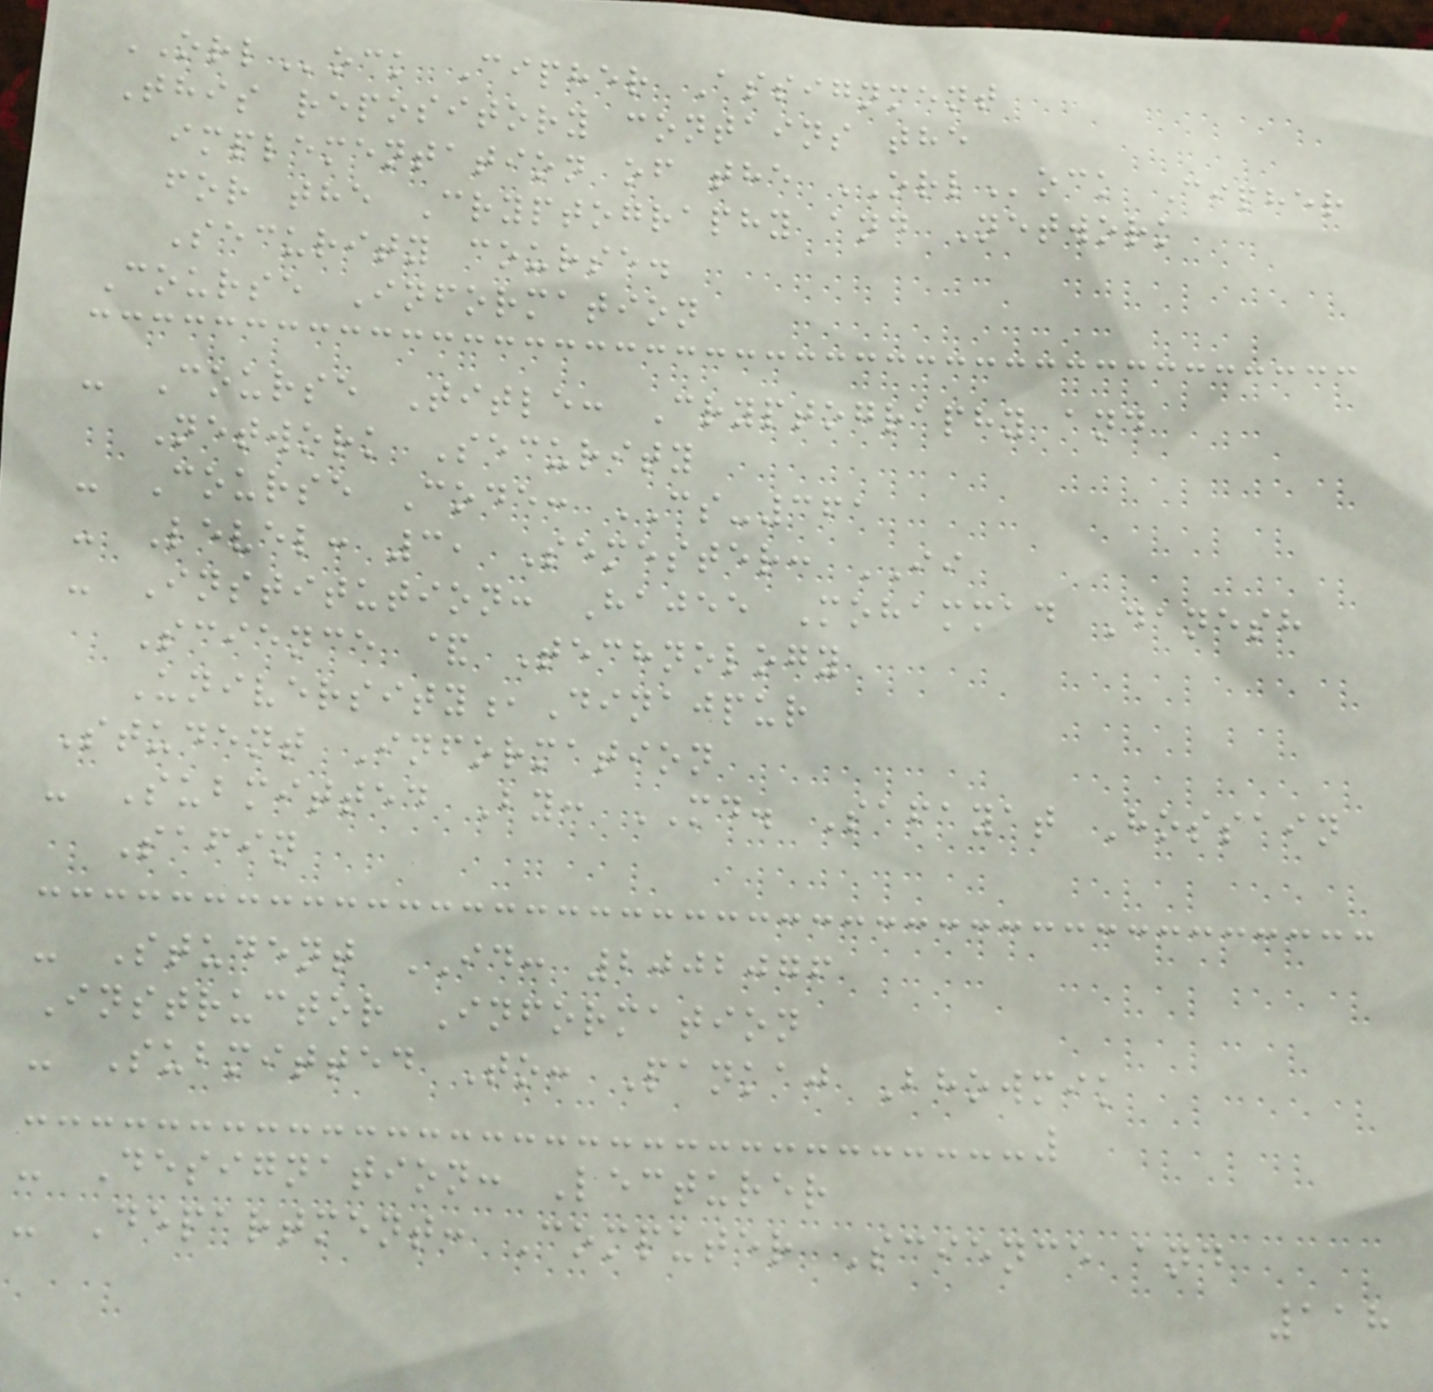ORLock Cipher Assignment
This repository contains the
implementation of the ORLock Cipher
for the Cryptography and Network
Security course.
Course Information
- Course Title: Cryptography and
Network Security
- Course Code: CS-361
- Level: 3, Semester: II
- Institution: Hajee Mohammad Danesh
Science & Technology
University,Dinajpur
Student Information
- Submitted By: MD. Safayat Hossain
Safin
- Student ID: 2002076
Instructor Information
- Submitted To: Pankaj Bhowmik
- Designation: Lecturer
- Department: Computer Science and
118
